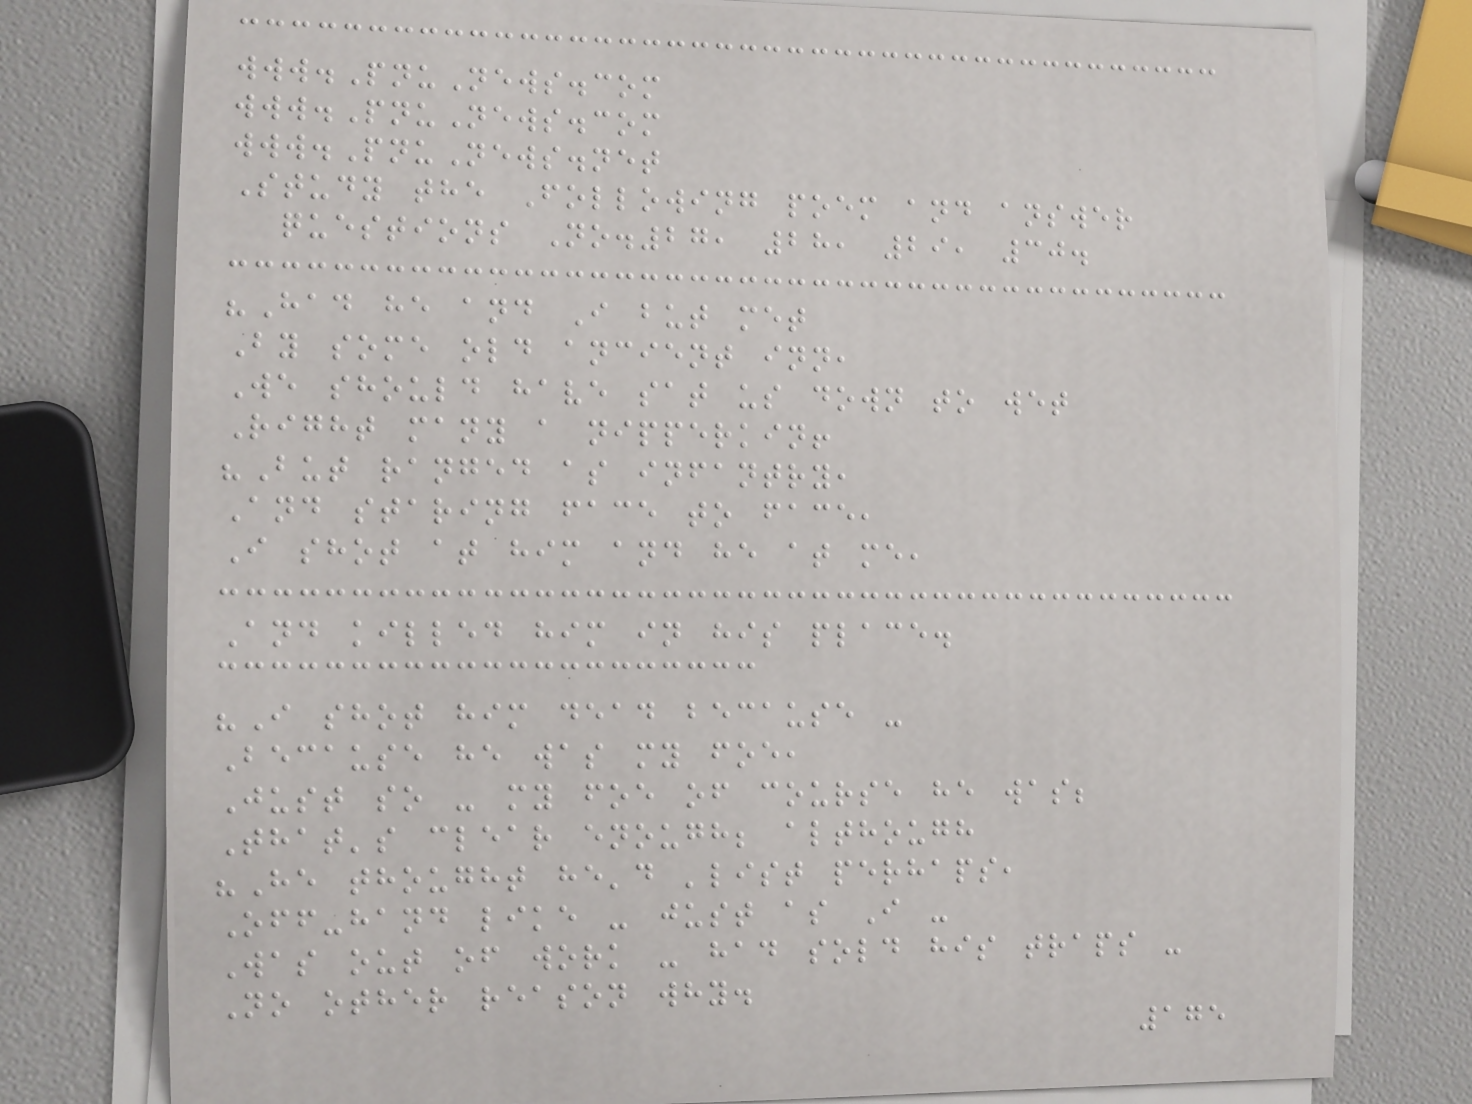www.PnuNews.com
www.PnuNews.com
www.PnuNews.net
Study the Following poem and answer
questions No.27, 28, 29, 30.
"Had he and I but met
By some old ancient inn,
We should have sat us down to wet
Right many a nipperkin!
"But ranged as infantry,
And staring face to face,
I shot at him and he at me,
And killed him in his place.
"I shot him dead because -
Because he was my foe,
Just so - my foe of course he was;
That's clear enough; although
"He thought he'd 'list perhaps,
Off-hand like - just as I -
Was out of work - had sold his traps -
No other reason why.
175
